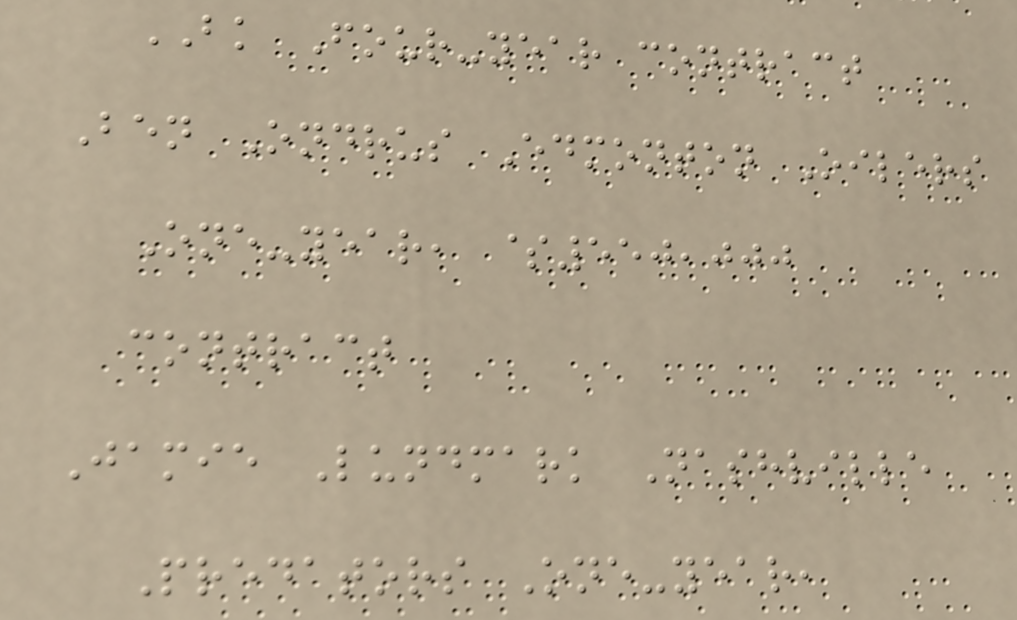BK Four-year contract
Ben Ondrus Edmonton Oilers
One-year, $550,000
contract
Jamie Lundmark Nashville
Predators One-year,
